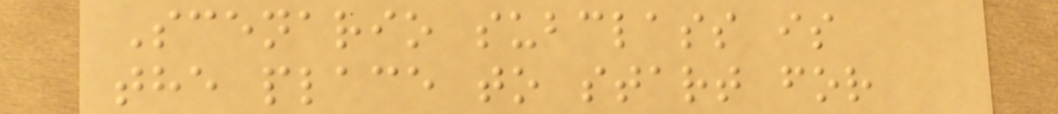Scenario subclass is
the place to start for
